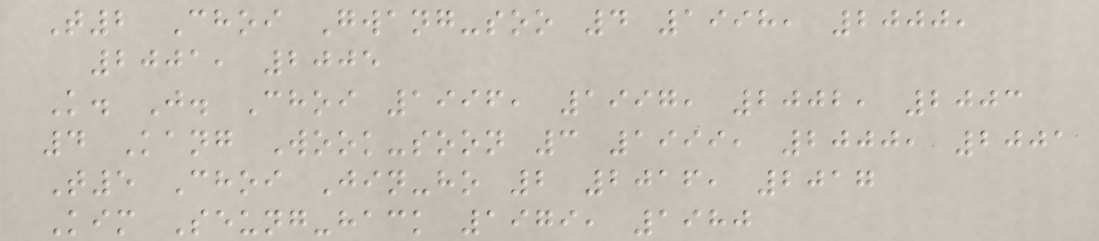T2 Choi Gwang-soo 4 1998, 2000,
2001, 2005
K. J. Choi 1996, 1997, 2002, 2003
4 Kang Wook-soon 3 1999, 2000, 2001
T5 Choi Jin-ho 2 2016, 2017
Kim Seung-hack 1979, 1980
